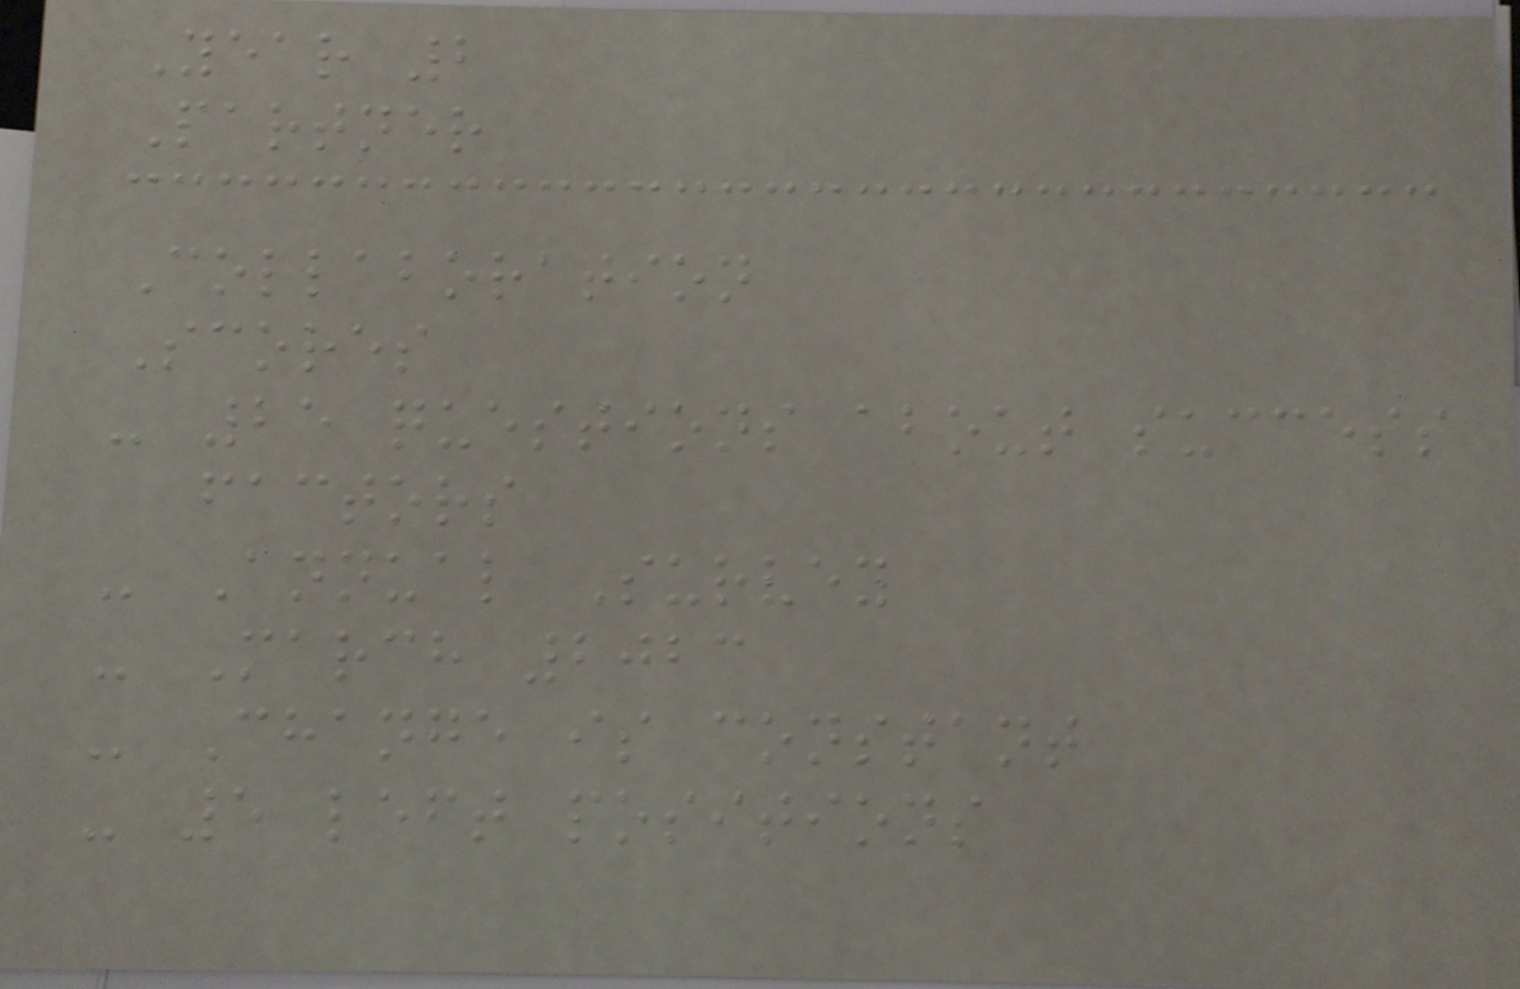Year 2
Partner
Collaboration
Scores
- 25 questions about success
factors
- Annual Survey
- March 2023
- Change is constant
- 5 left positions
